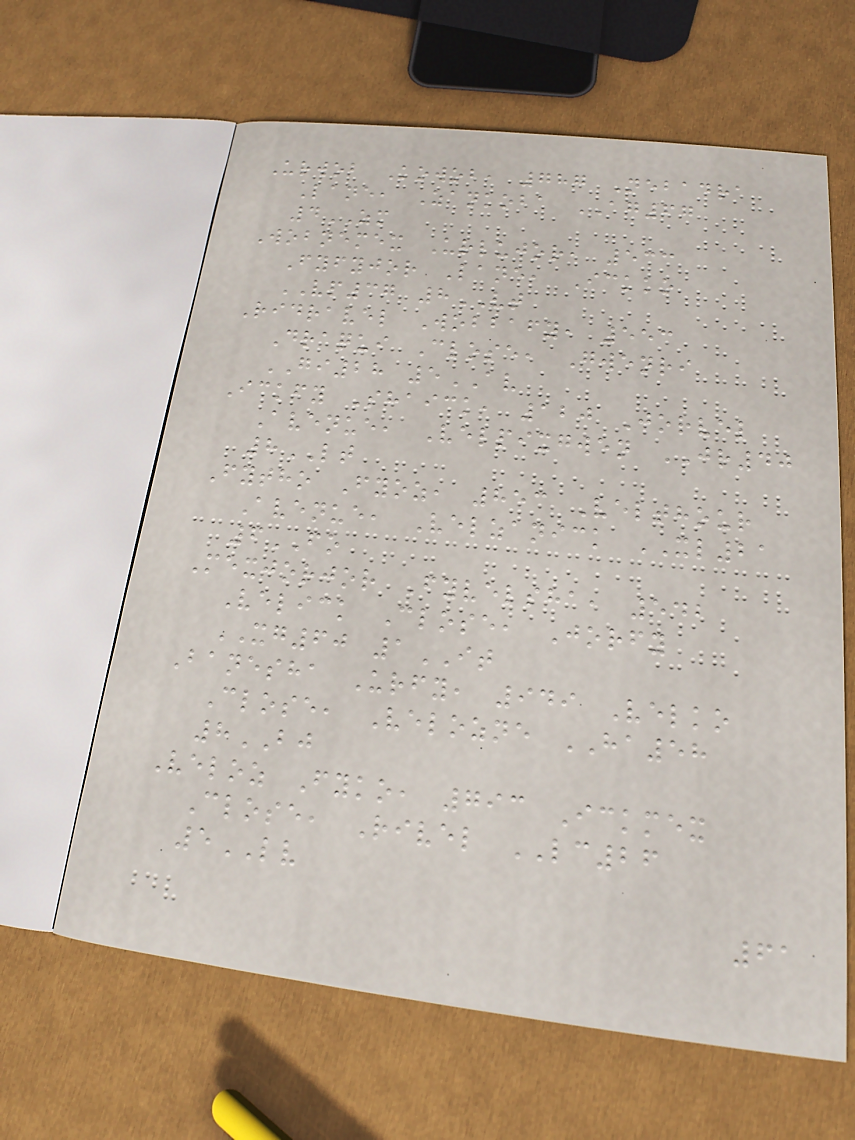Urwob Kowob, 787 Nebadra
Lane, Zankoba AG67
4ZM
Wobnemex Urlujor, 533
Fyfyjor Lane, Ickko
VP37 8VT
Ridravel Wobbafy, 553
Draqui Close, Gwenri
GI28 5AV
Ickfy Shaick, 120 Jorvel
Avenue, Velpixgwen JR40
8LT
Fytho Fyoz, 853 Velthour
Avenue, Velzanick XL21
6FO
Mexjorjor Fyvelsha, 542
Velick Close, Jorfy
XG60 1IT
Banesha Urfy, 949 Velko
Close, Velozne HA58
8BJ
Veloz Fyko, 793 Ickmex
Close, Rivel LC26
5LV
61
